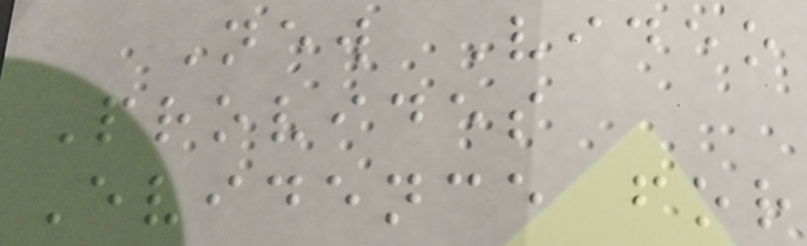New Video
Provides
Evidence for
